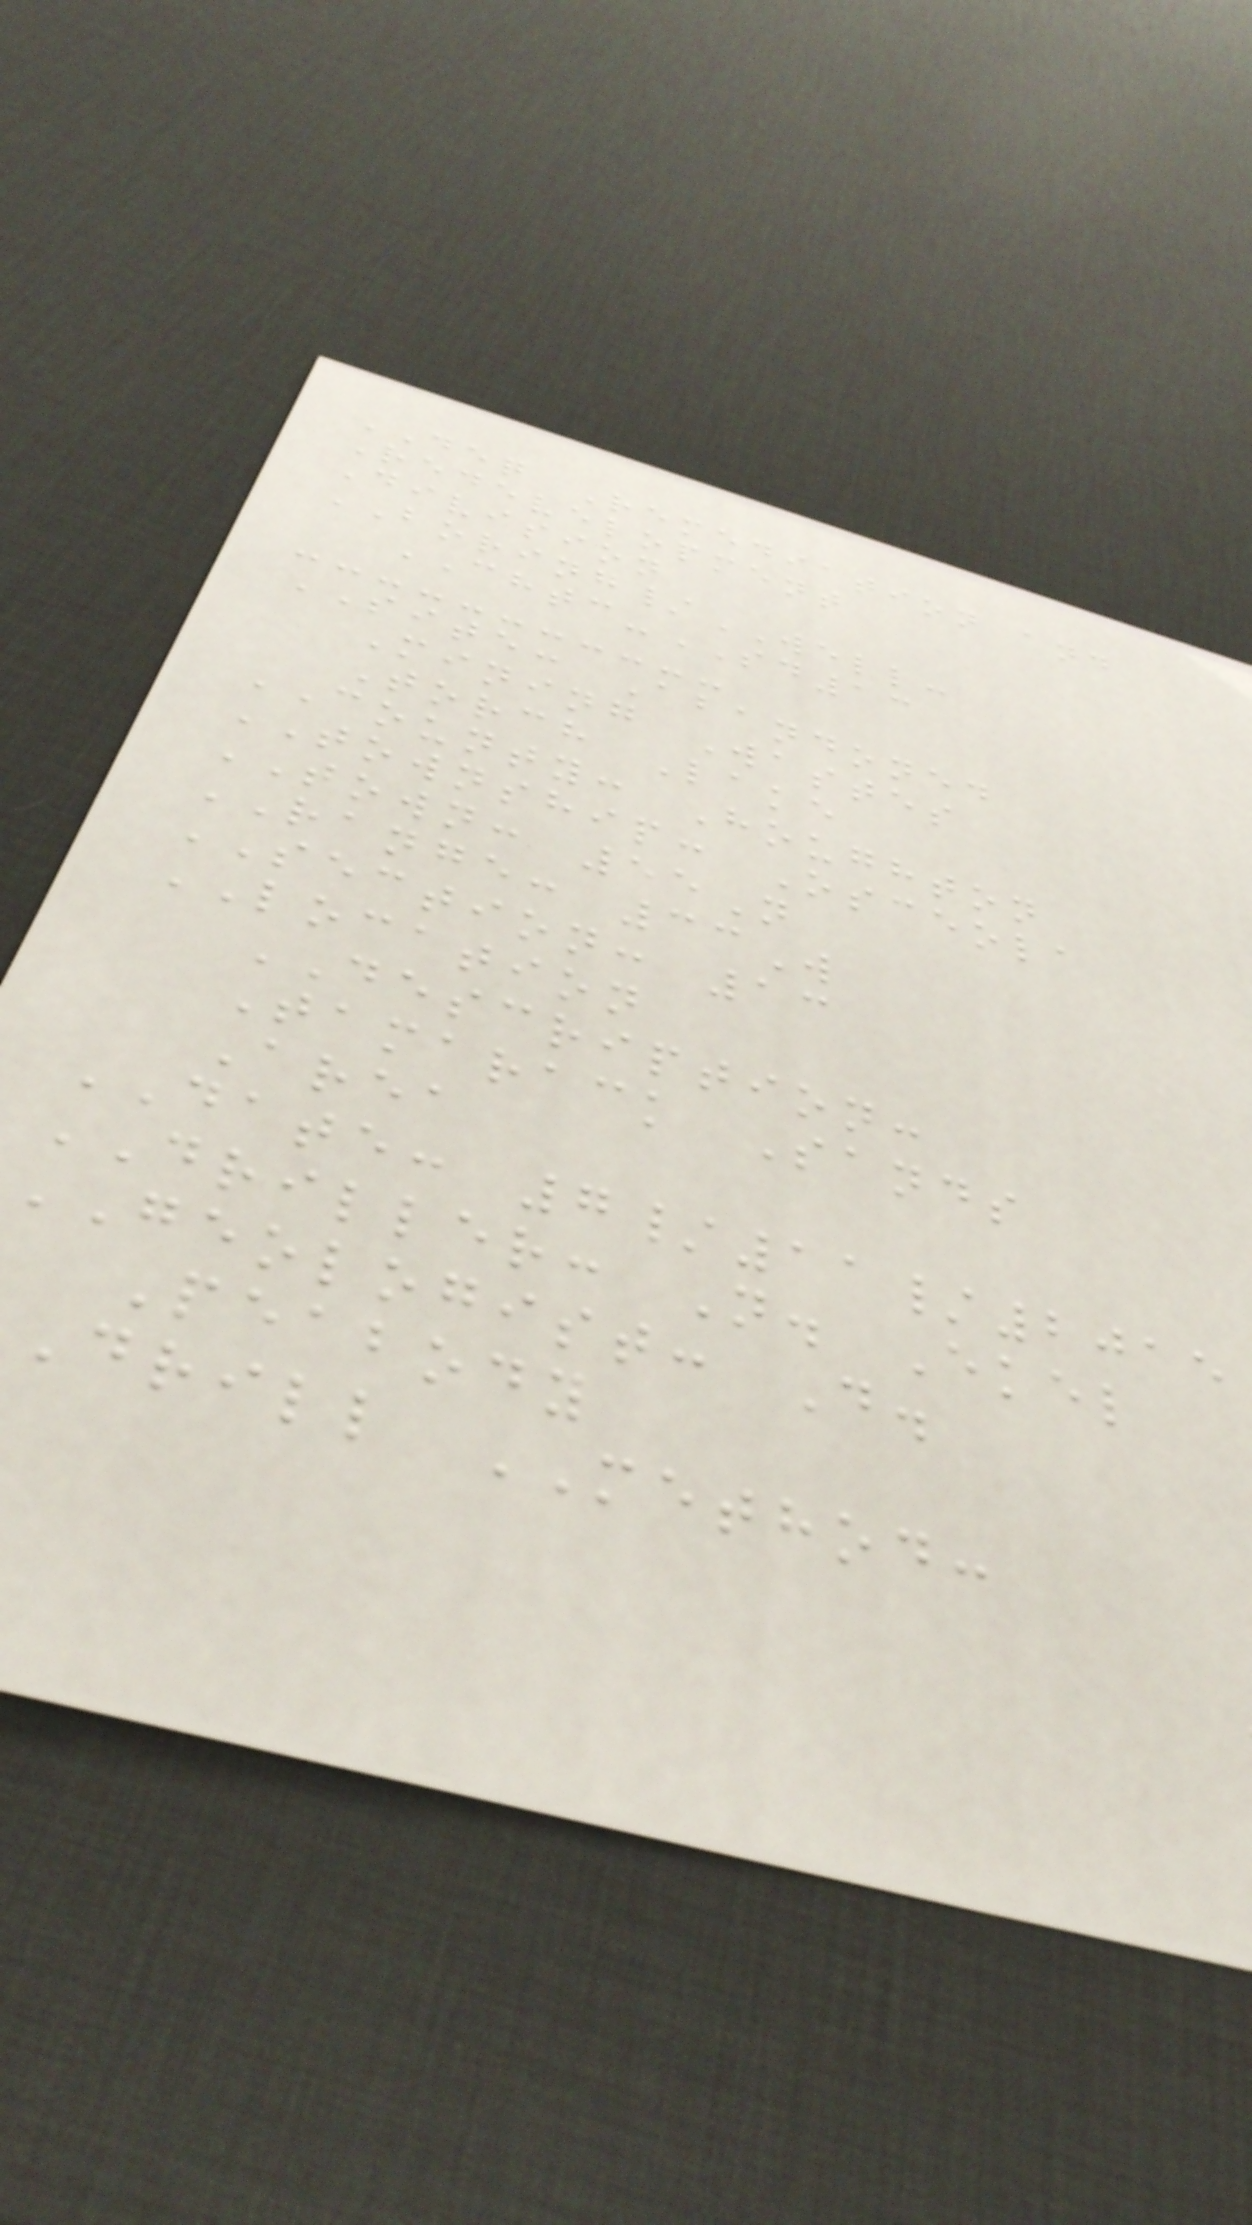DEQ Remediation and
Redevelopment
Division
BORING/WELL:
CHTC-SD13
SITE: Abandoned
Mining Wastes
Torch Lake
COUNTY: Houghton
TOWNSHIP: Osceola
TOWN: 55N
RANGE: 33W
SECTION: 13
LOCATION
DESCRIPTION:
Tamarack Sands
Area
DATE: 7/11/2015
DRILLER: N. Ekel
GEOLOGIST: D.
Peabody
drill METHOD:
